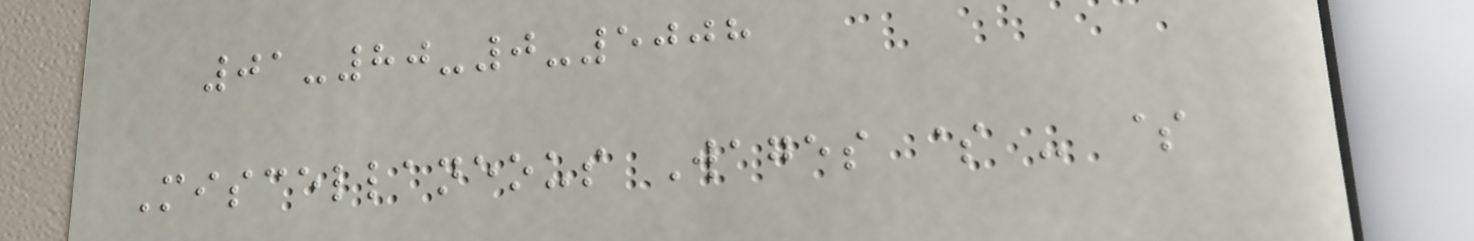01-80-0-5008
Miscellaneous Wages $ - $
